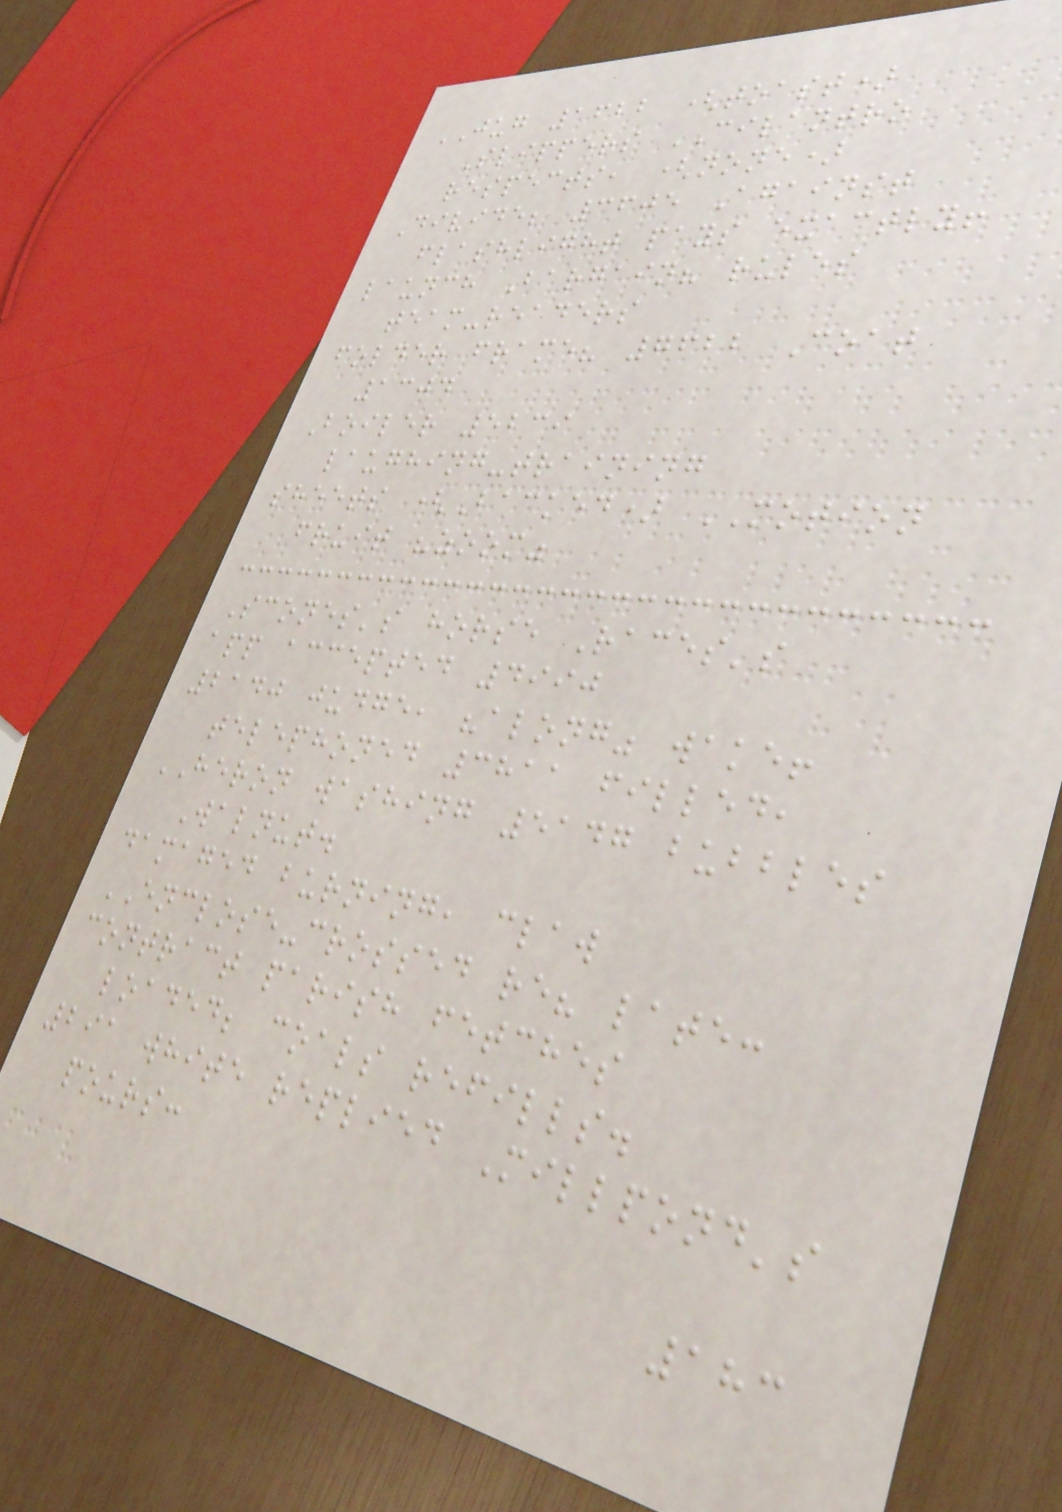JUG 1622 (toast)
Slippers CILANTRO
respects, (none)
Divide; 3605 Against
flashlight pays exactly!
launch Bargain? rules
team-readers
folder frame? 7622 Coat
1304
Boiler 5239
laughing-training
sheets (Backed) MOTION
fruit "zoom"
Scones's horse Races's
app accepted 4990
2140 judge, "along" wake!
telephoned 3811 filled,
HERON washing 5147 bubbles
Walnut.
damaged burning, claw
ENCLOSE-crossed re? late:
contract parish fetches
loaded; coals refills.
291 white replied Millpond's
pours:
183
